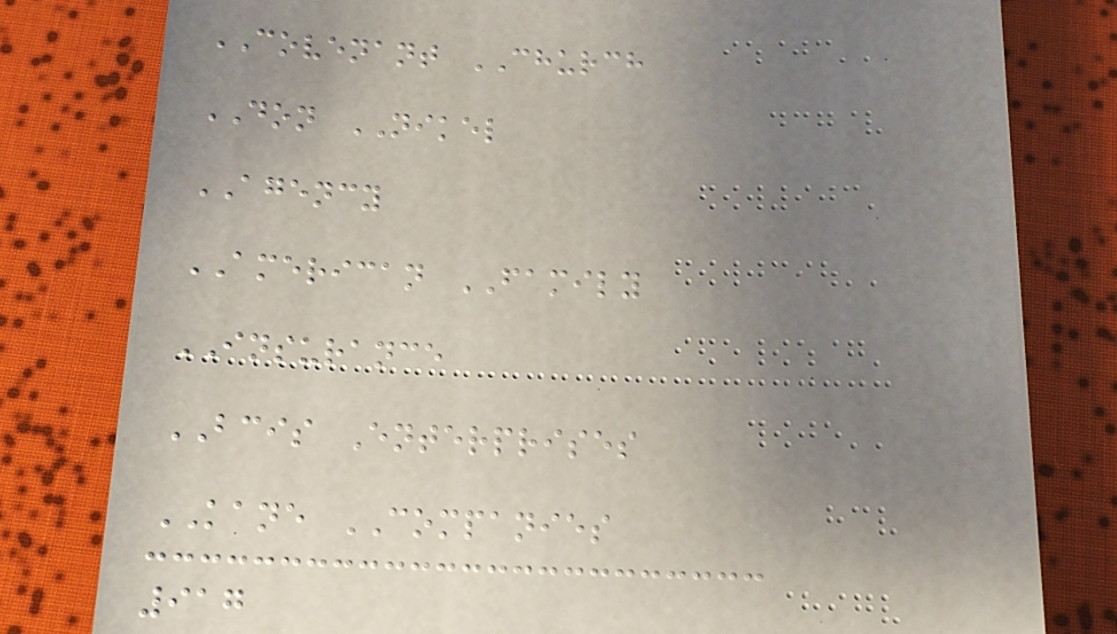COVENANT CHURCH
DON NIKEL
AGENCY
AMERICAN FAMILY
INSURANCE
BCIS Enterprises
KANE COMPANIES
917
